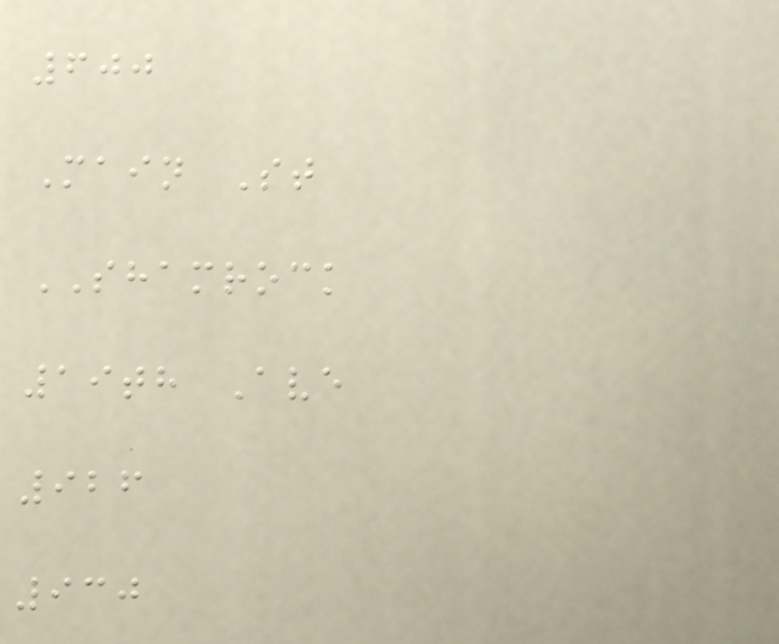600
Main St
SHAMROCK
19th Ave
926
930
